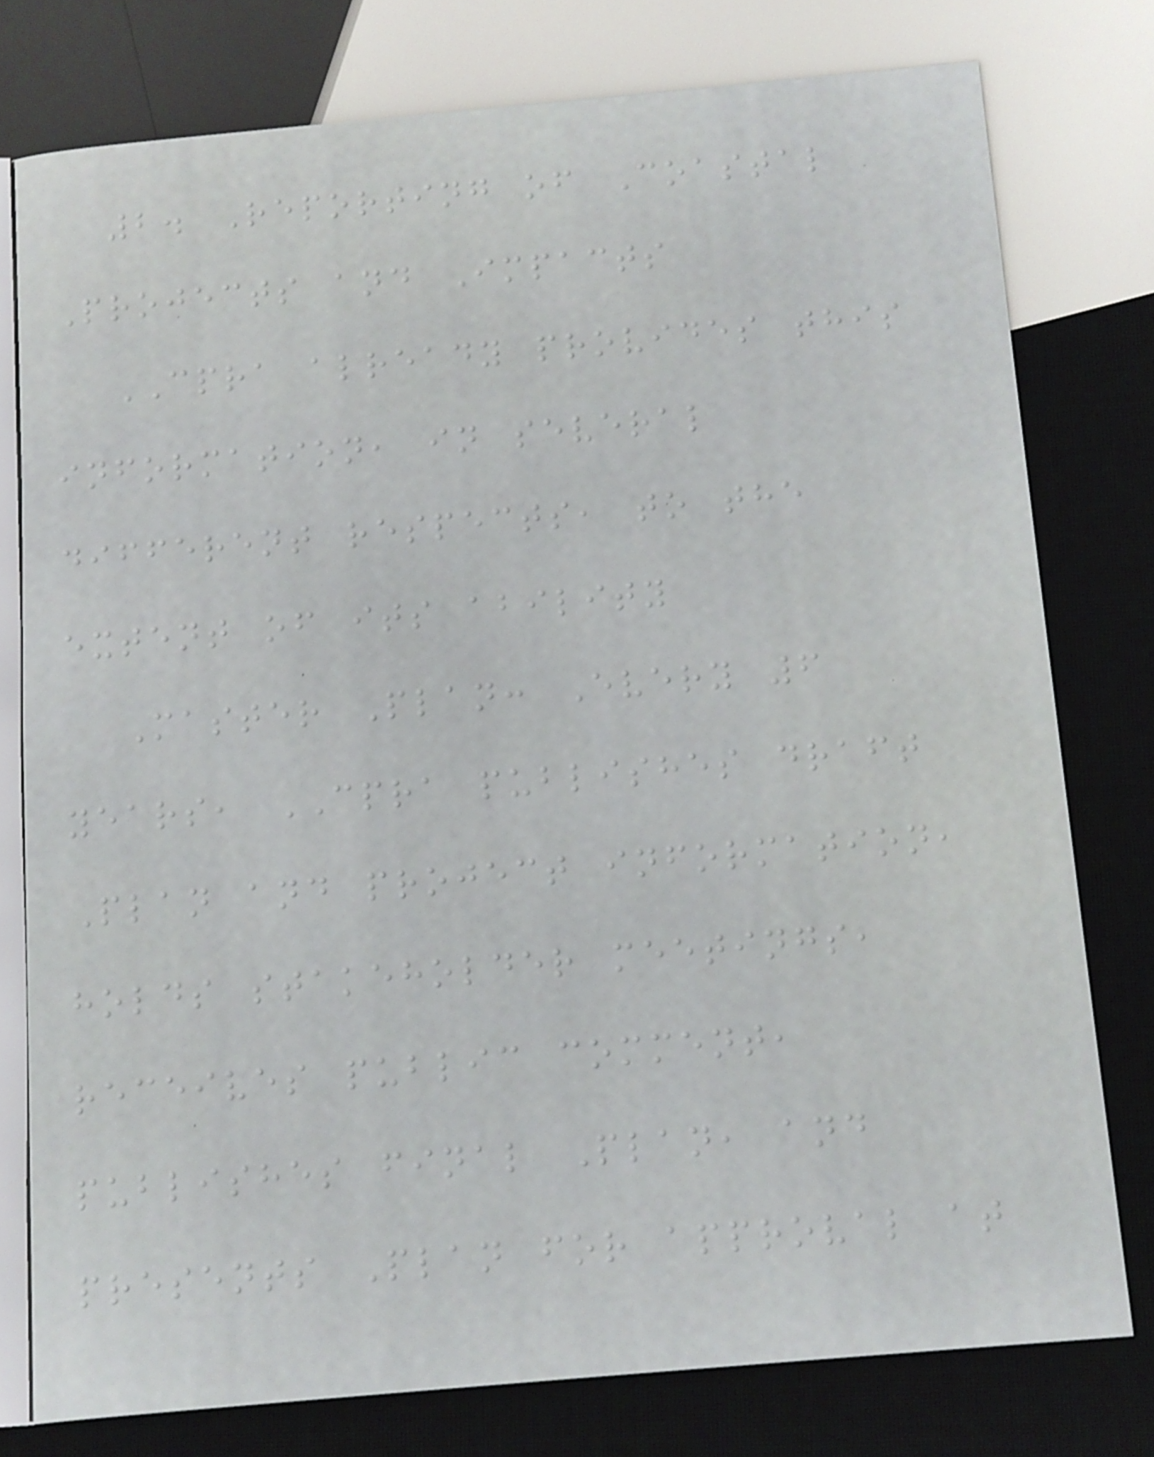2. Reporting of Coastal
Projects and Impacts
CPRA already provides this
information, in several
different respects, to the
extent of its ability
Master Plan: Every 6
years, CPRA publishes draft
Plan and project information,
holds stakeholder meetings,
receives public comment,
publishes final Plan, and
presents Plan for approval at
